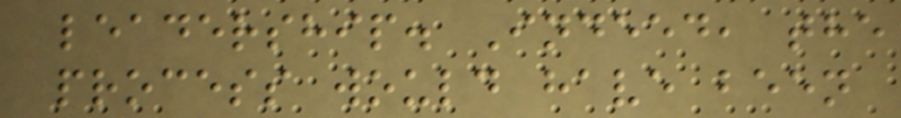leadership. Indeed, the
process would have been
